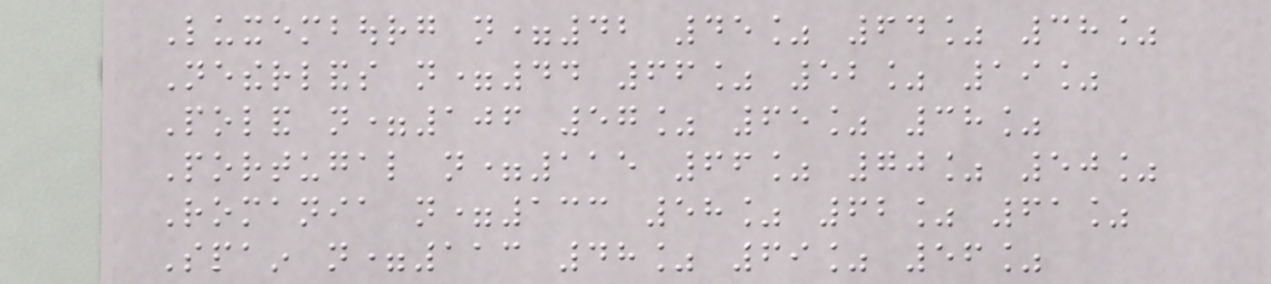Luxembourg n=42 45% 64% 38%
Netherlands n=44 66% 52% 19%
Poland n=106 57% 65% 38%
Portugal n=115 66% 70% 50%
Romania n=133 58% 62% 61%
Spain n=113 48% 69% 56%
